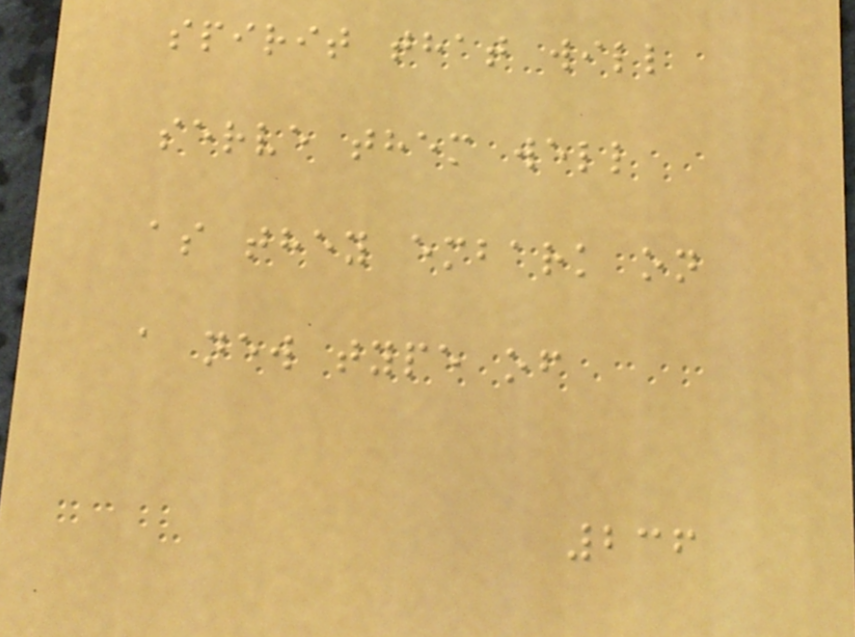spirit that will
serve them well
as they embark on
a new type of
236
